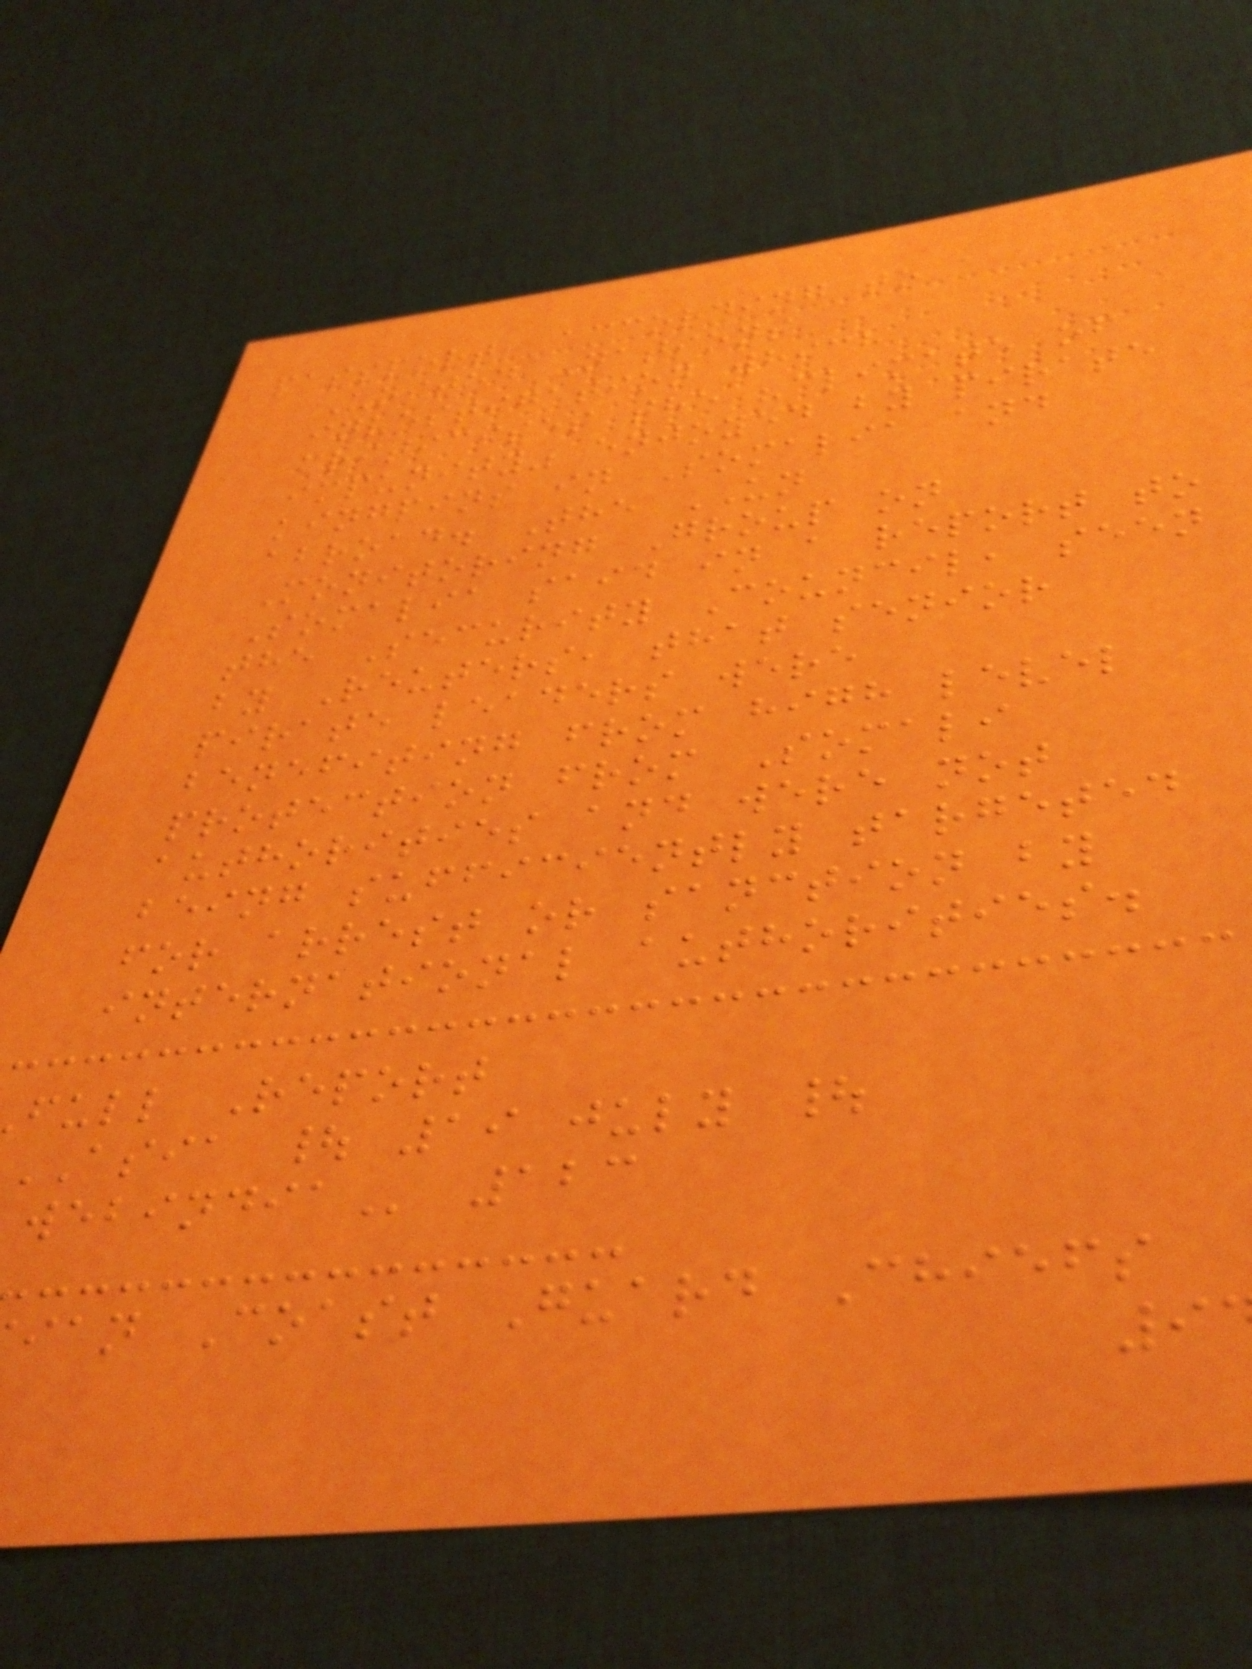passport, according to a
United Nations
investigation which
criticises the "climate of
impunity" enjoyed by pirate
kingpins in Somalia and
abroad. The UN
Monitoring Group on
Somalia said in a report to
the Security Council, seen
by Reuters, that senior
pirate leaders were
benefiting from high level
protection from Somali
authorities and were not
being sufficiently targeted
for arrest or sanction by
international authorities.
full Report
ASIA | 19 july |
123
ian Coast Guard Chiefs
